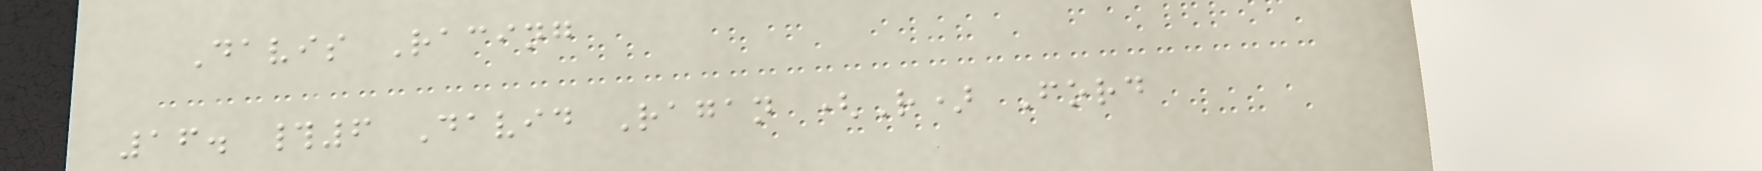Davis Racing
16. #6 David Ragan (R) Ford
